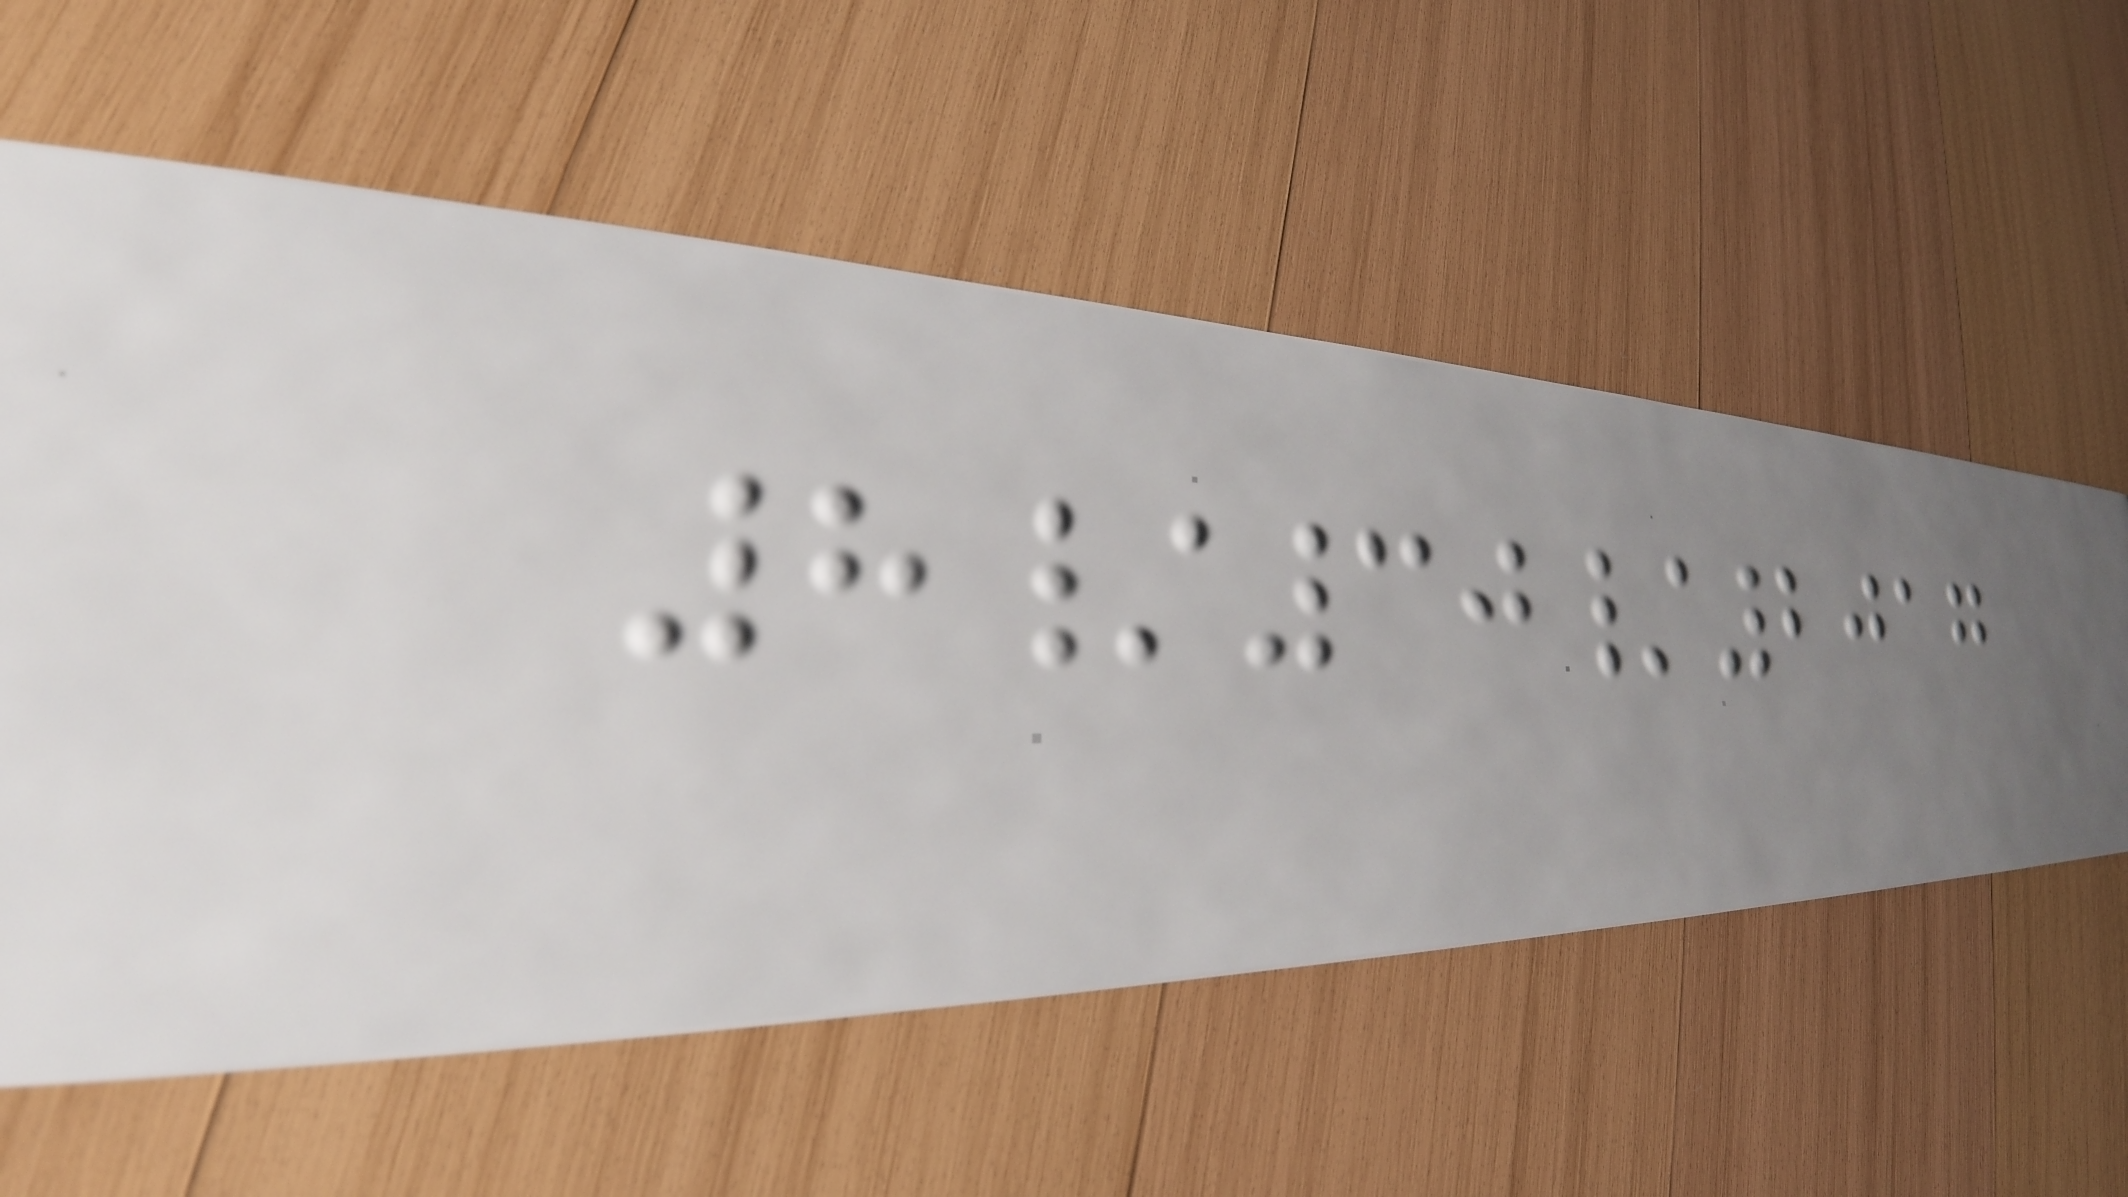8/30/2017
